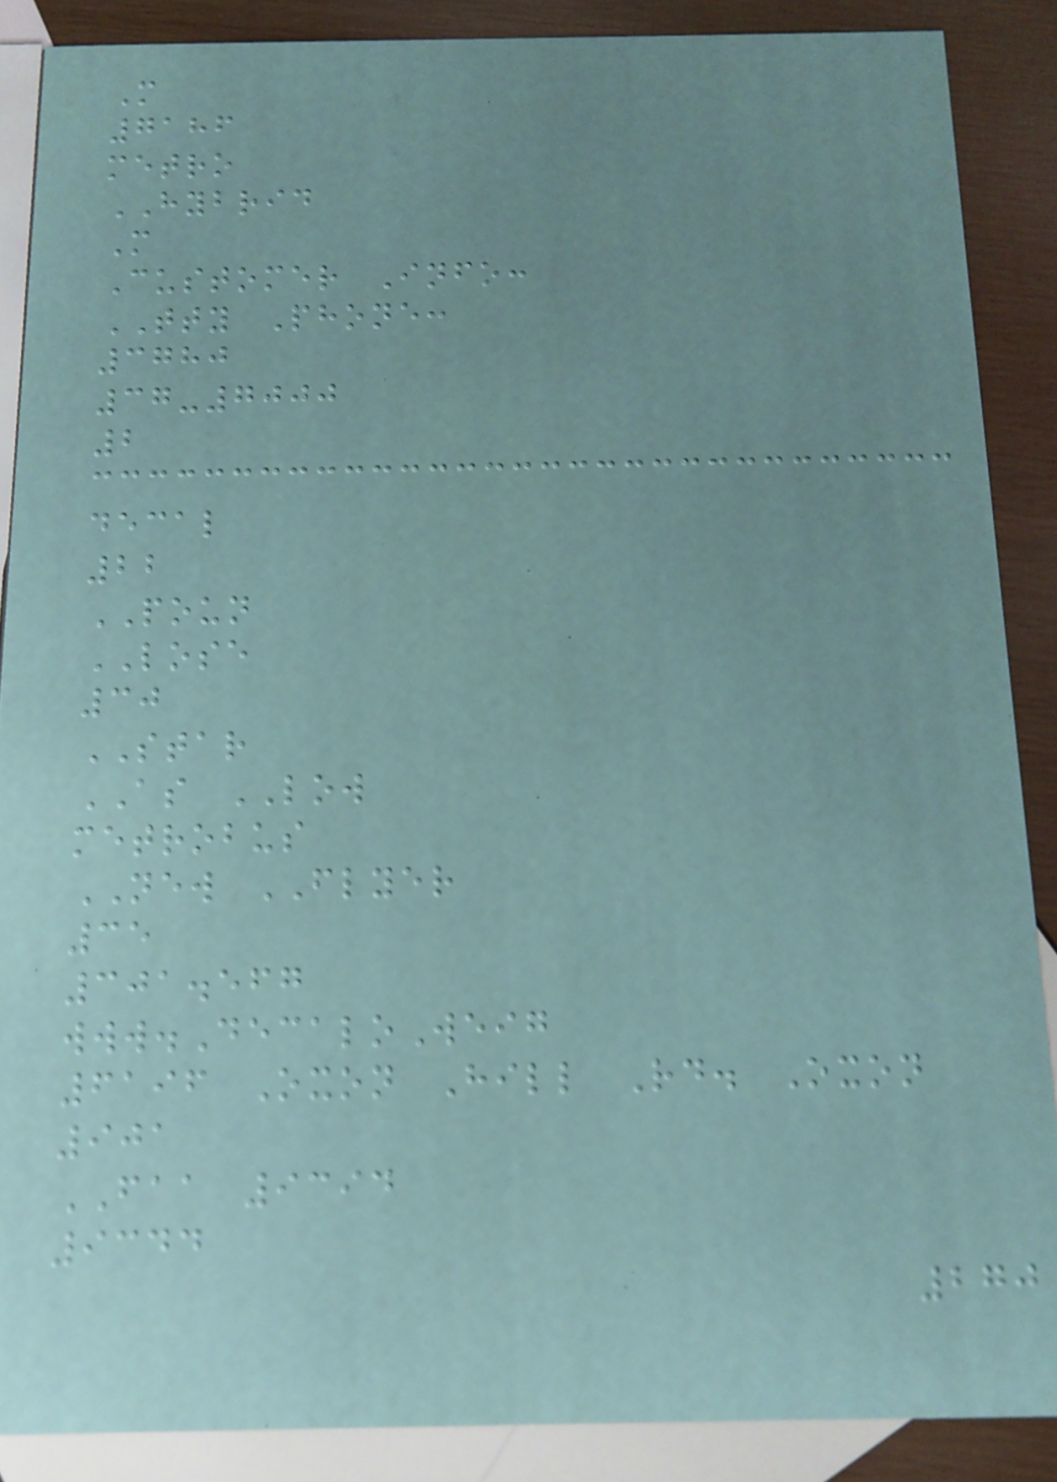M
7186
metro
HYBRID
M
Customer Info:
TTY Phone:
3780
37-7000
2
decal
22
POUN
LOSE
30
STAR
AS LOW
metrobus
NEW FLYER
35
301.567
www.DecaloWeig
6196 Oxon Hill Rd. Oxon
901
FAA 9394
9344
270
